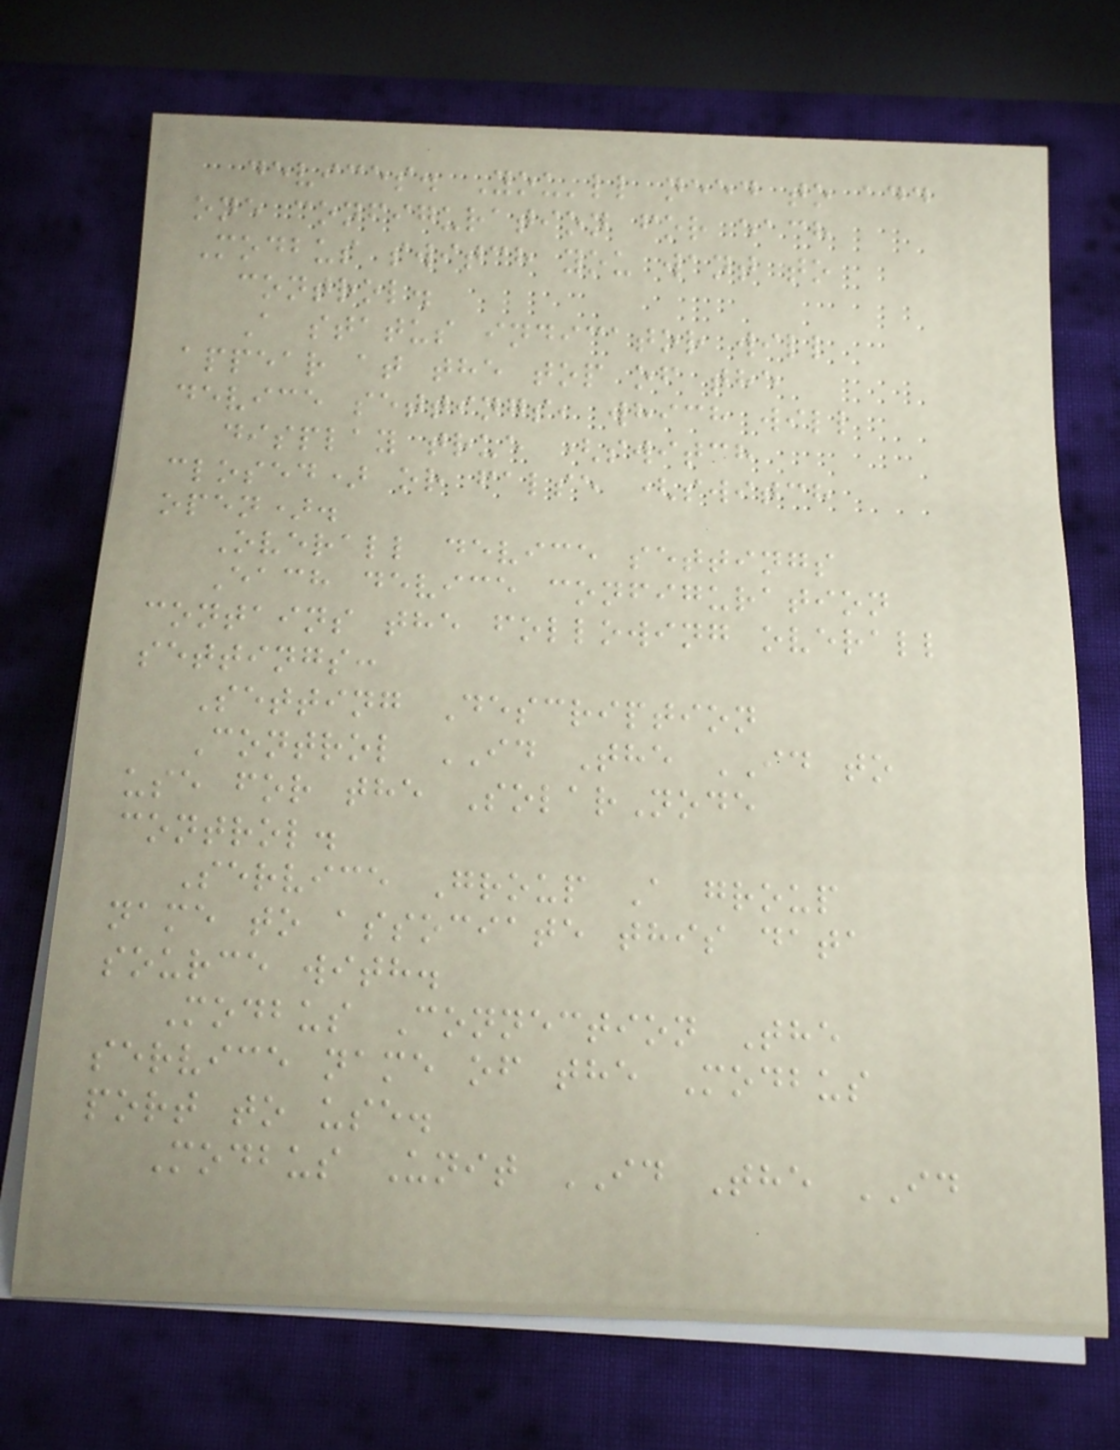devices. You'll need to add
one configuration for each
Modbus switch you want to
control.
A status indicator will
appear at the top of the
device settings, which will
display true (switch
closed) or false (switch
open).
Overall device settings
Each device configuration
contains the following overall
settings:
Setting Description
Control ID The ID to
use for the SolarNode
control.
Service Group A group
name to associate this data
source with.
Modbus Connection The
service name of the Modbus
port to use.
Modbus Unit ID The ID
